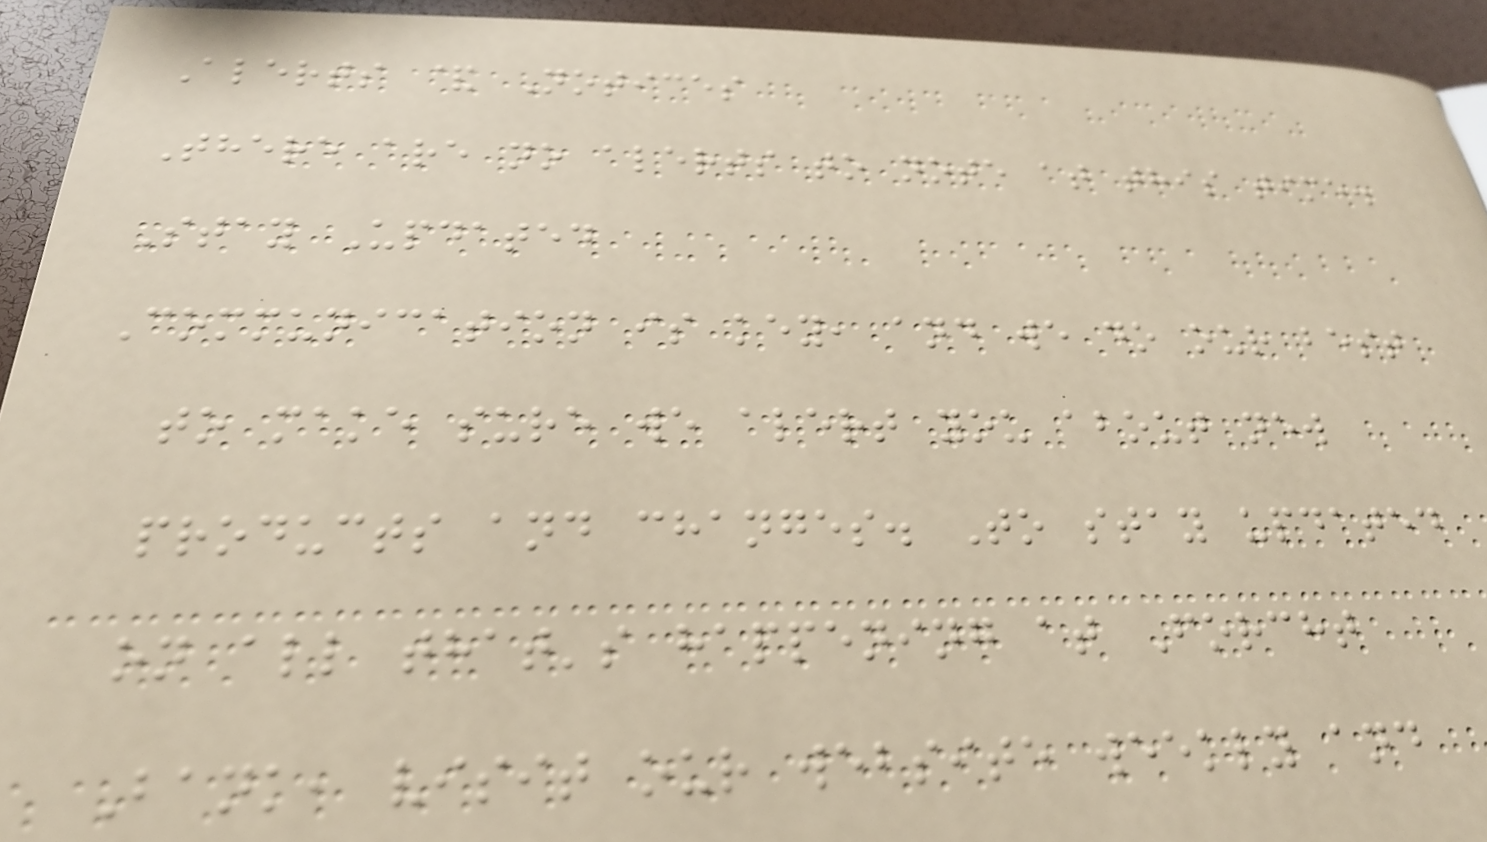Alerts & Notices
There are no alerts to note at this time.
Stay Updated
Communication is key, and we do our best
to make sure we alert you about new
products and changes. To stay updated
on all that's happening at Forcht
Bank, visit our website weekly and
